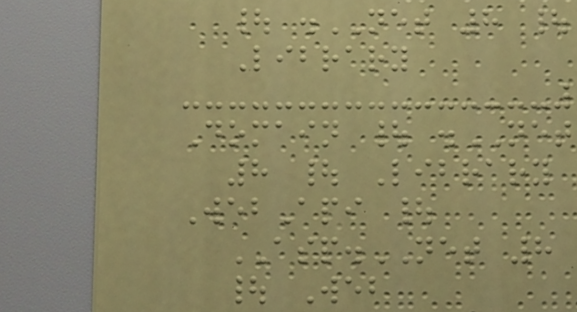| .NET 8 |
Library
Domain | .NET
8 | Library
WebApi |
ASP.NET 8
| Web
